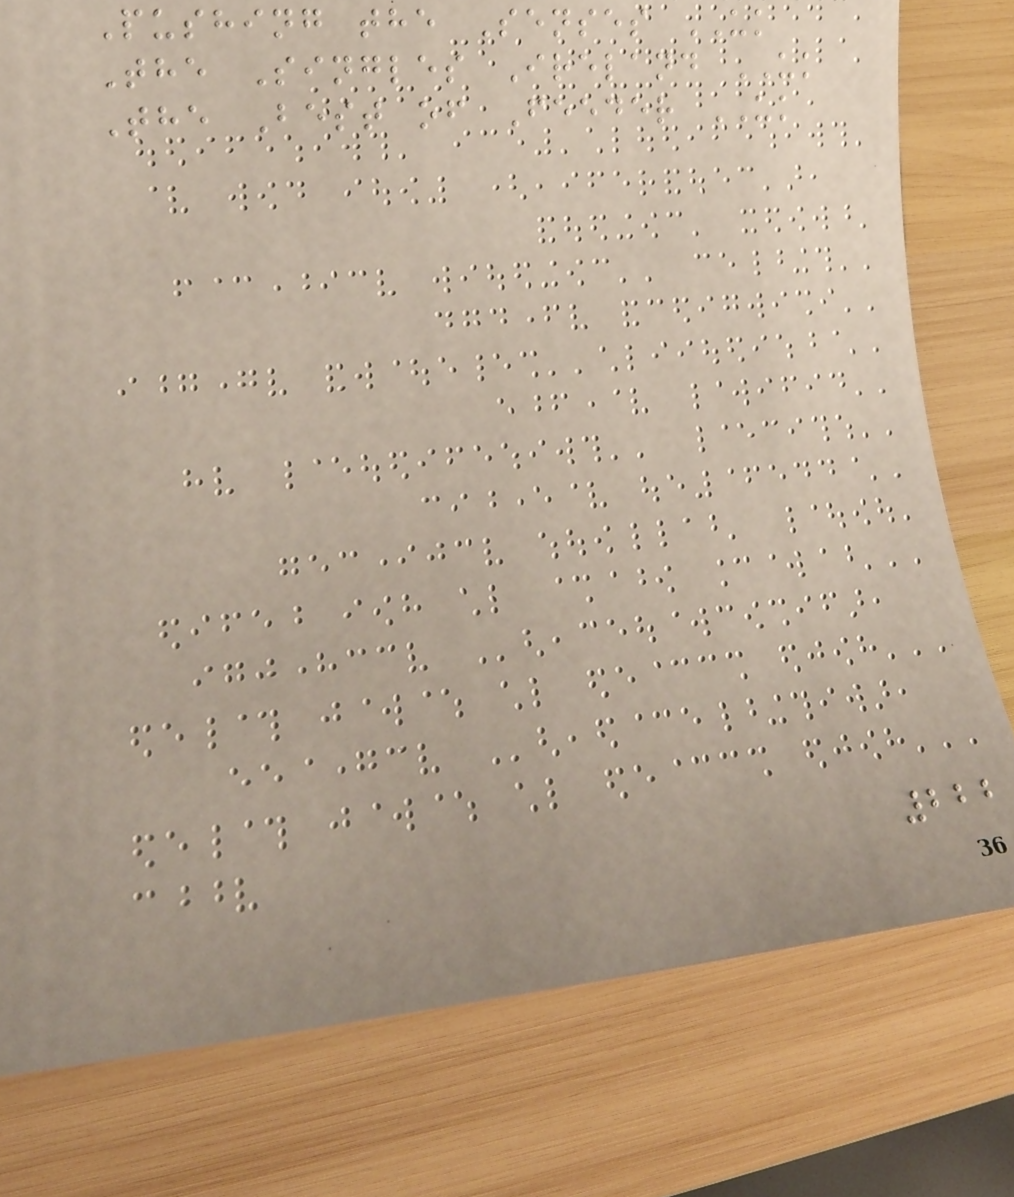Pushing the Senses UK
The Singles Ireland UK
The Best of Feeder UK
222
